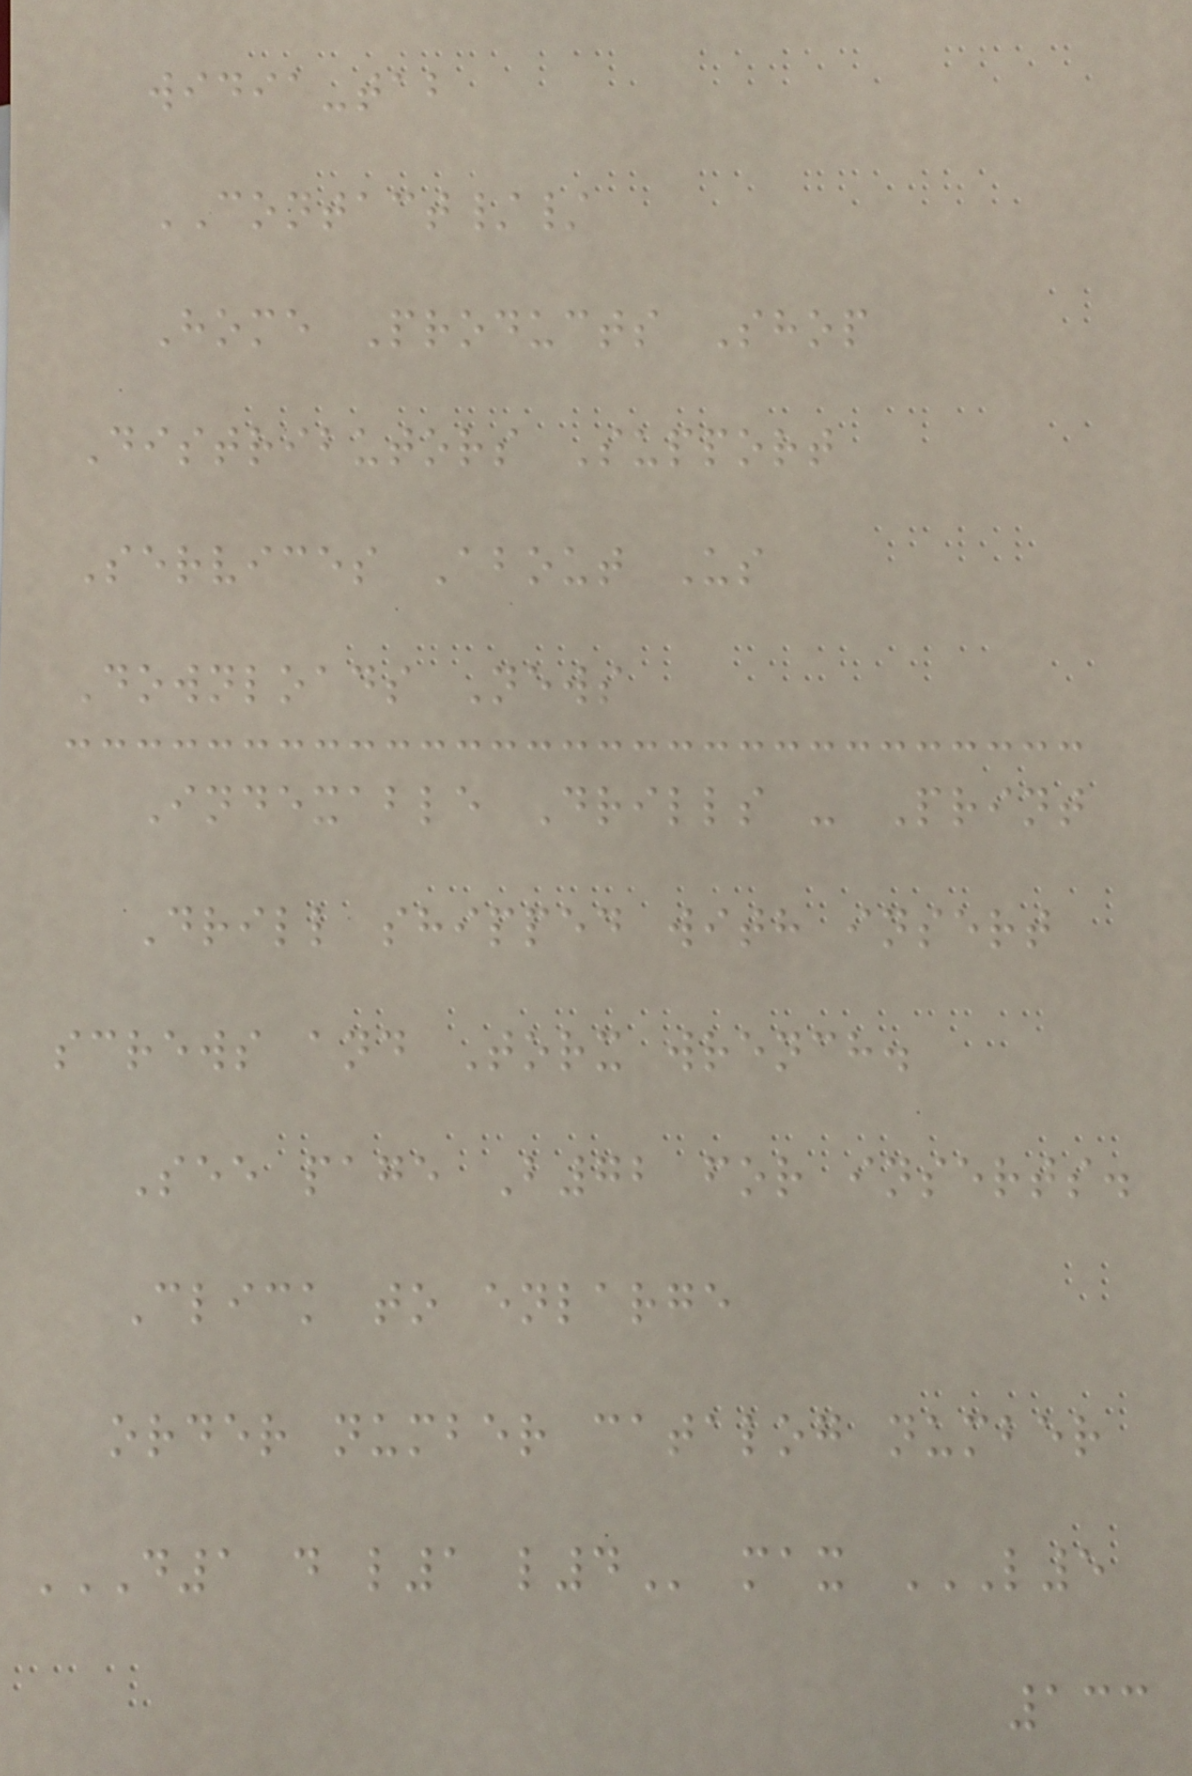widia-tab
CONTACT//
Home Products Shop
Distributors Support
Services About Us
Downloads News
Indexable Drills - Print
Drill shipped with insert
screws and Torx wrench.
See page B72 for inserts.
Click to enlarge
order number catalog number
D1 D L1 L4 max L5
133
